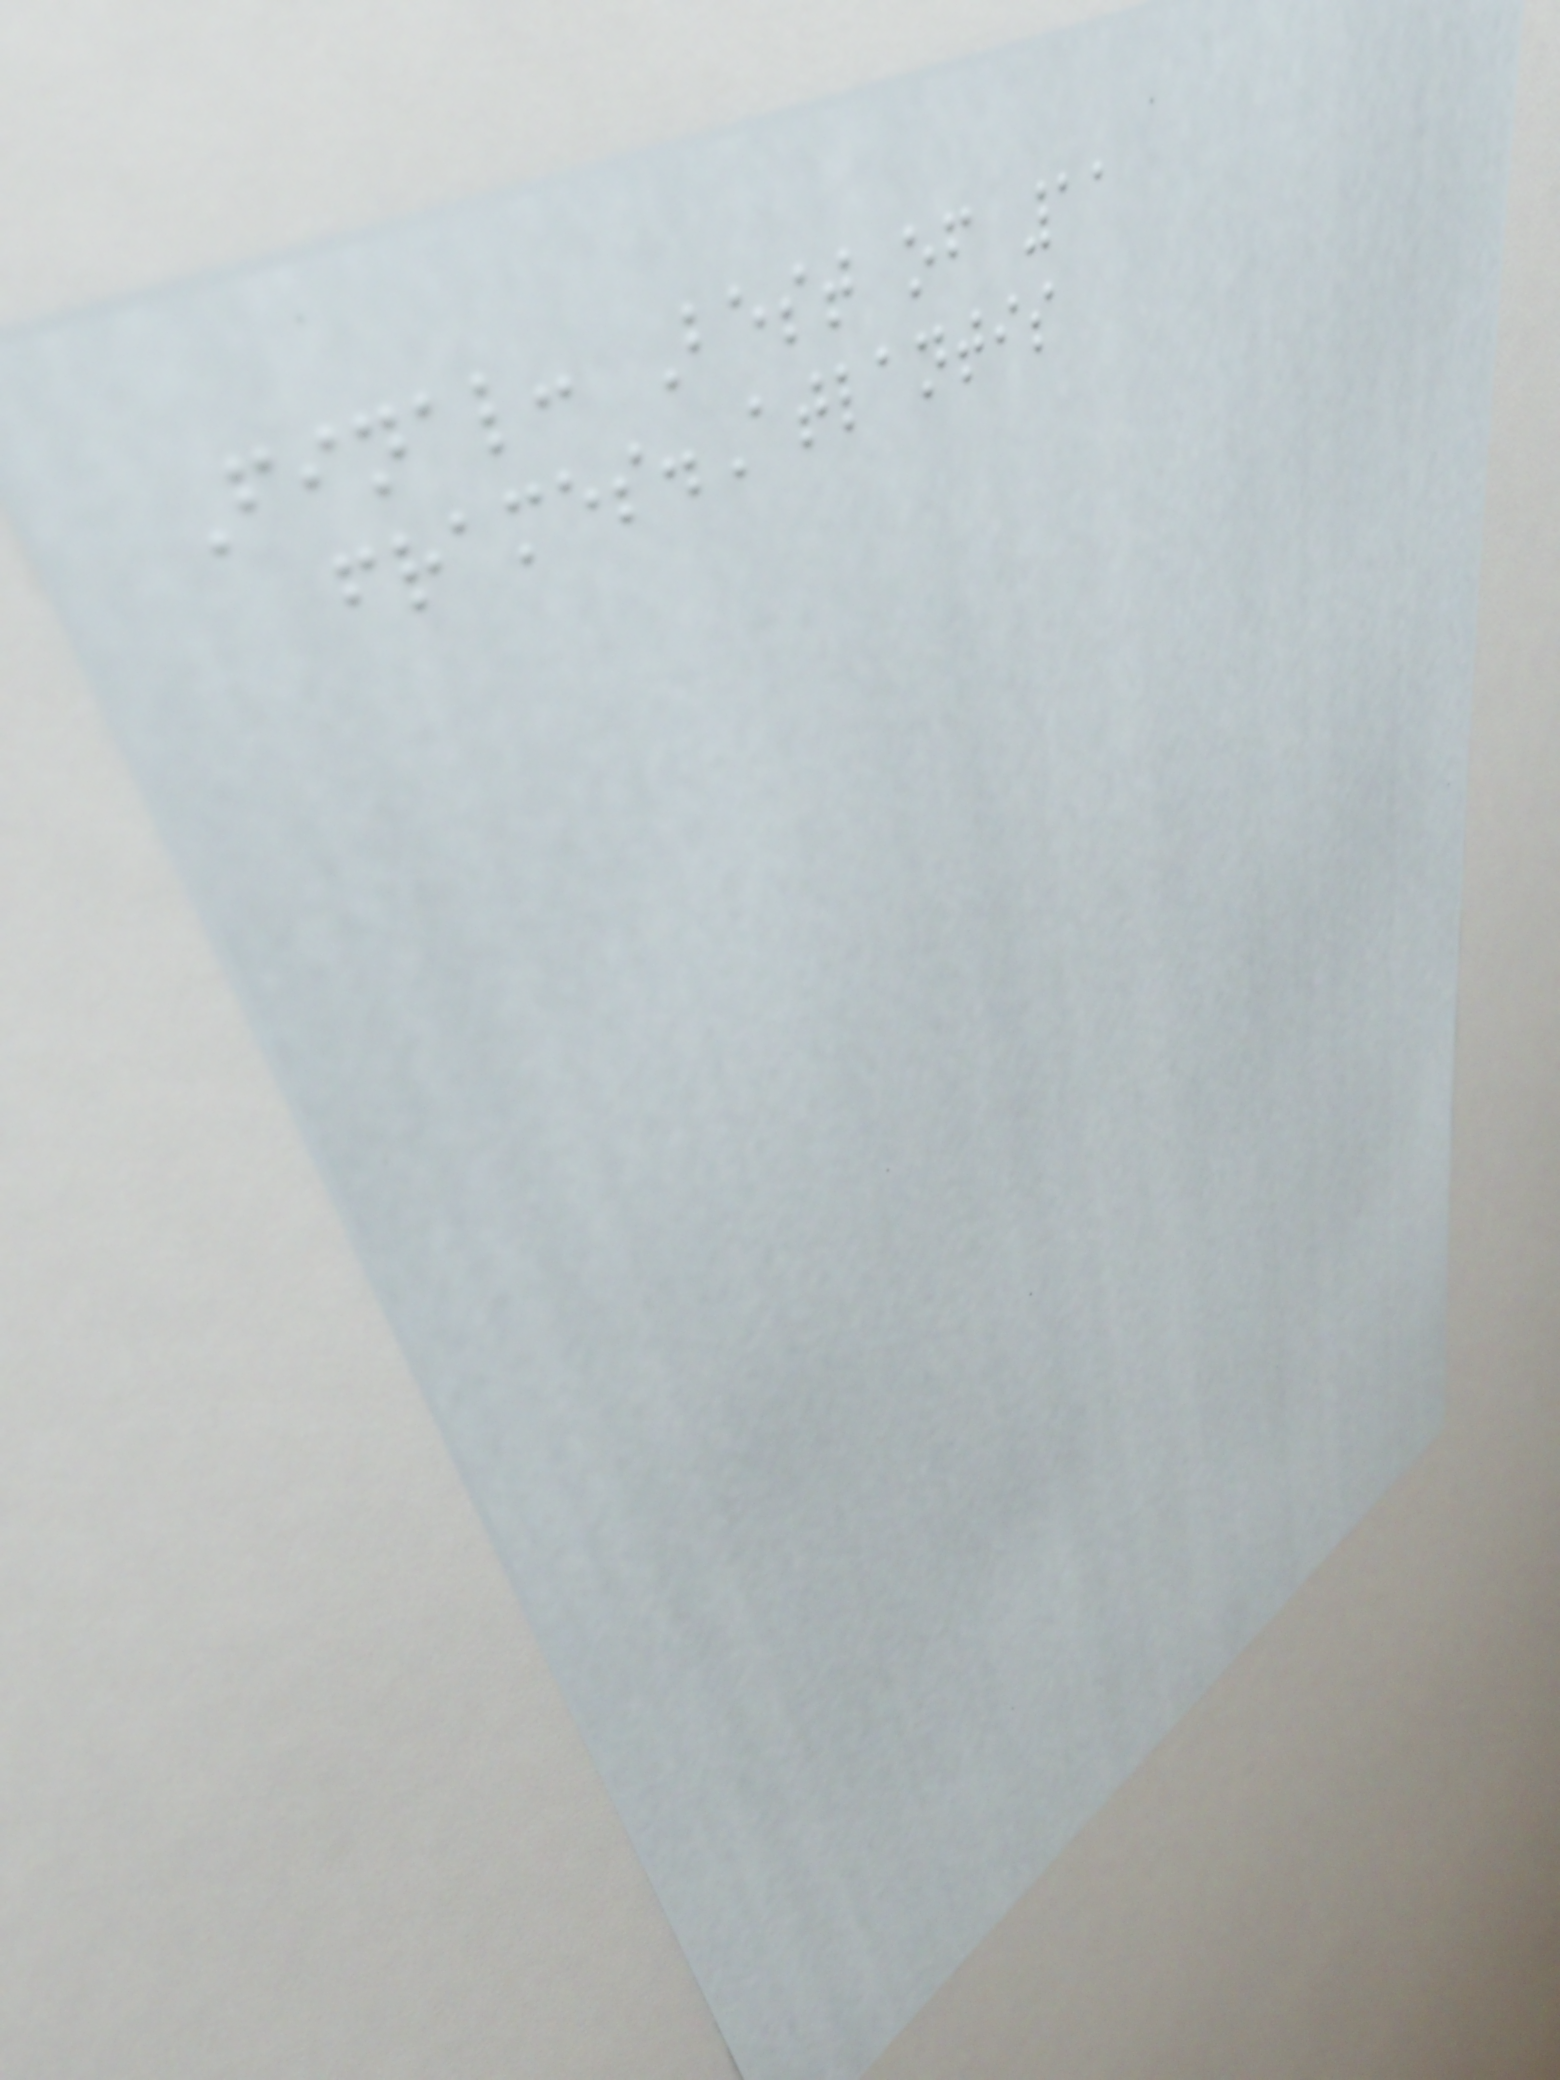Final: Best of 11
frames.Atlantis
